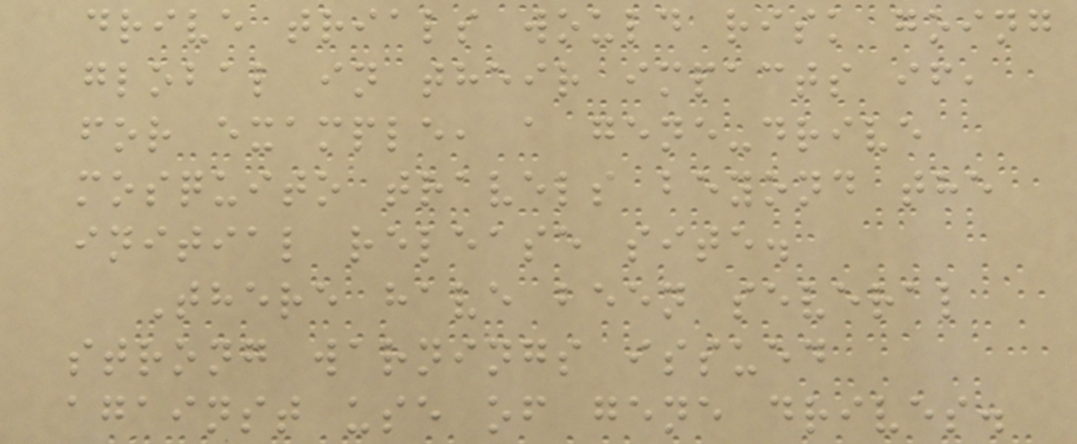drive trials would risk going
global in their impacts if,
for example, a gene-drive
mosquito travels beyond the
initial release site.
There have been several
strong warnings issued
against use of gene drives.
